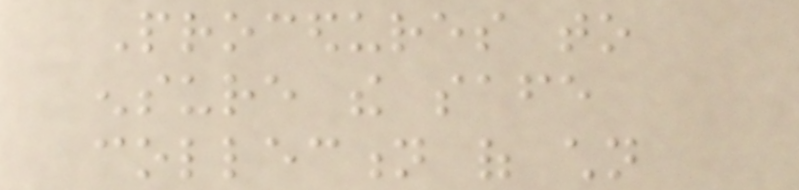Procedures to
ensure the safe
collection of children
